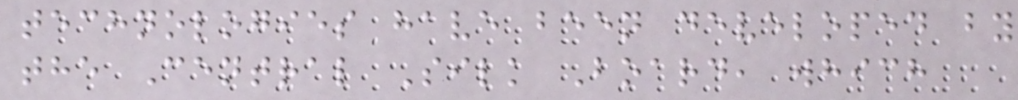technologies have been developed by
the Central Silk Board, which
